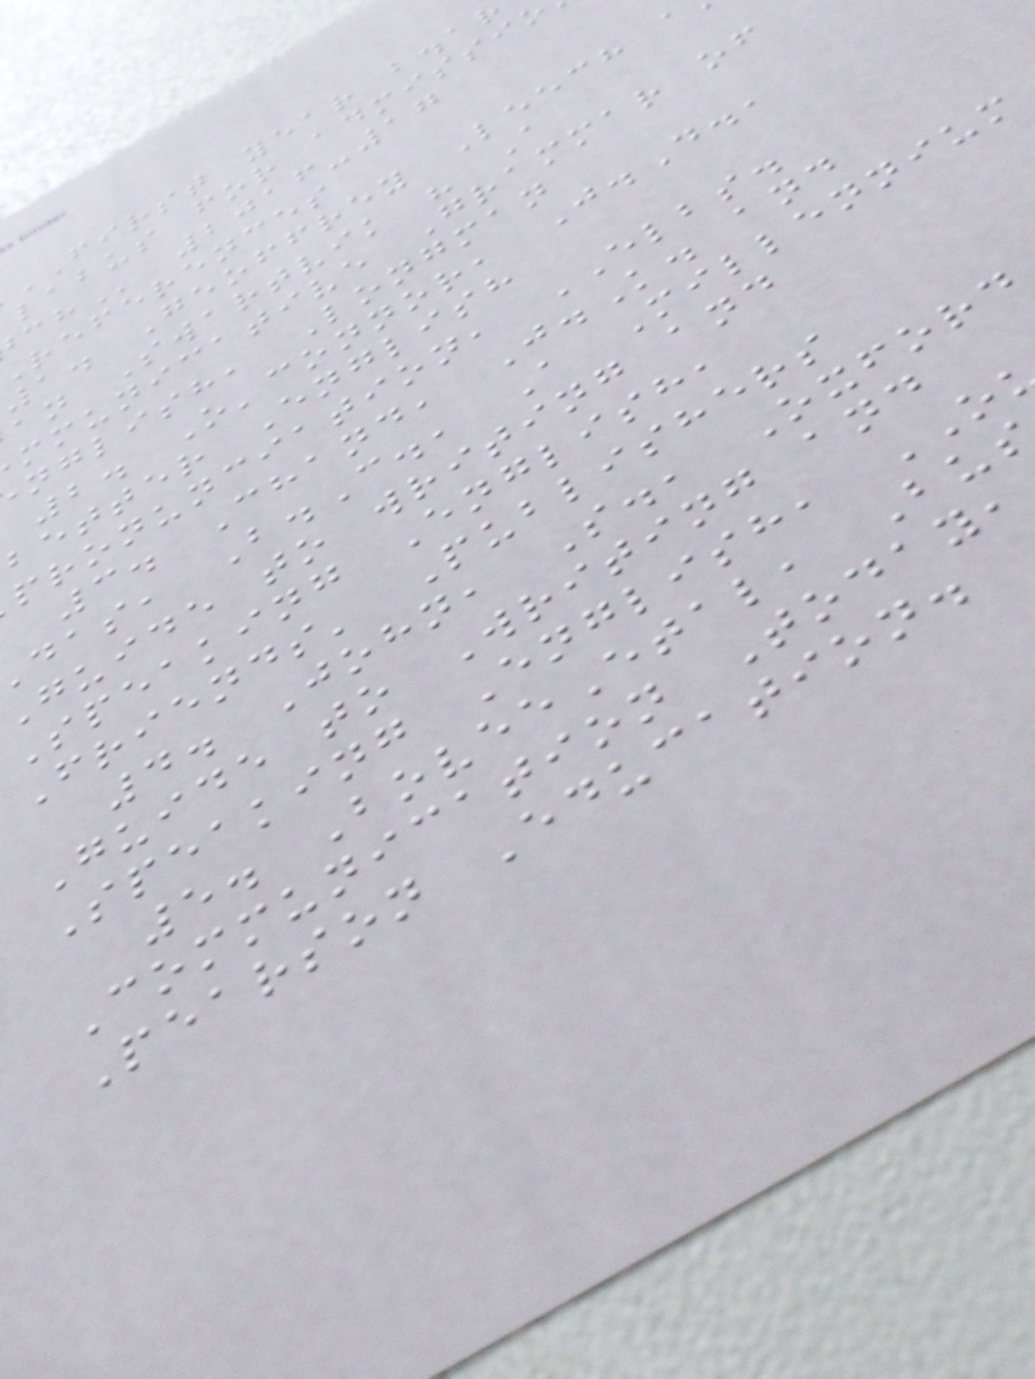FIRST year
labus for
2016-17
references
1. Geoffrey Leech a
an Swartvik " A
mmunicative Grammar of
nglish, Longman
2. O'connor, J.D.,
better English
pronunciation, ELBS.
3. Chand, J.K. and
das, B.C., A Millennium
guide to writing and
Speaking English,
Friends' Publishers
4. John, S., Oxford
Guide to Writing and
Speaking English,
5. BoveeEtal, Bus
Communication Today,
Pearson Education.
